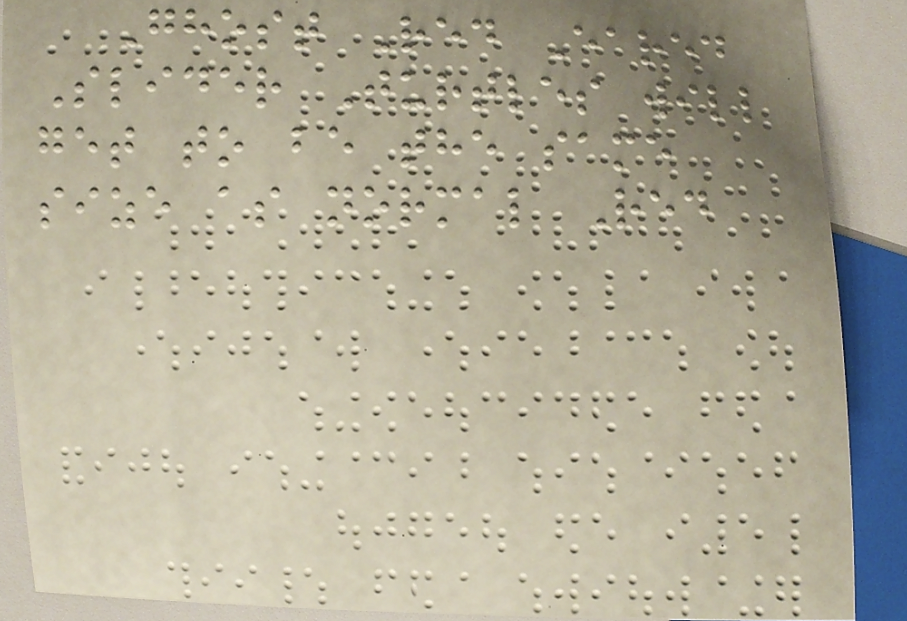Ghost Red Eared
Slider Turtles will
get to be the same
size as normal Red
